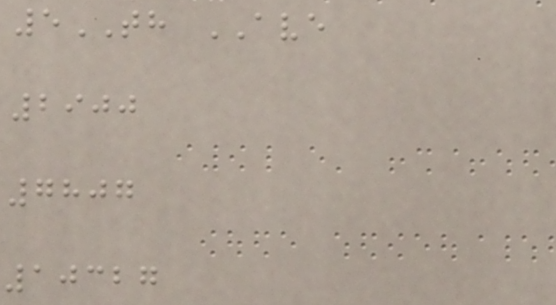5TH AVE
2900
7807
10327
